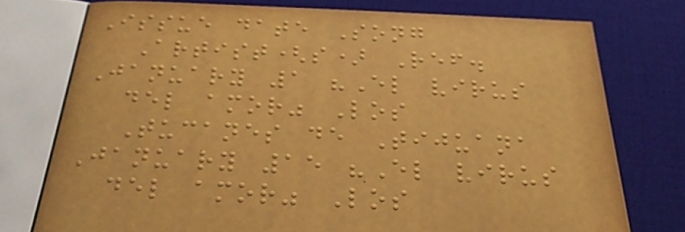Issue date Song
Artist(s) Ref.
January 1 "El virus
del amor" Los
Tucanes de Tijuana
January 15 "El virus
del amor" Los
